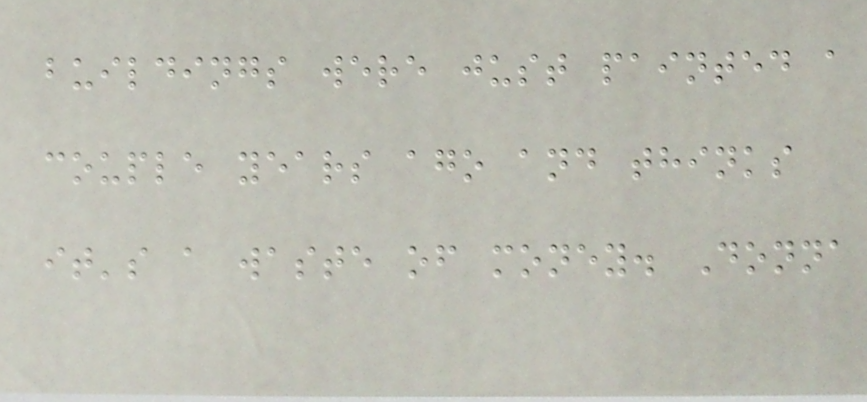buildings were just painted a
couple years ago and thinks
it's a waste of money. Donna
